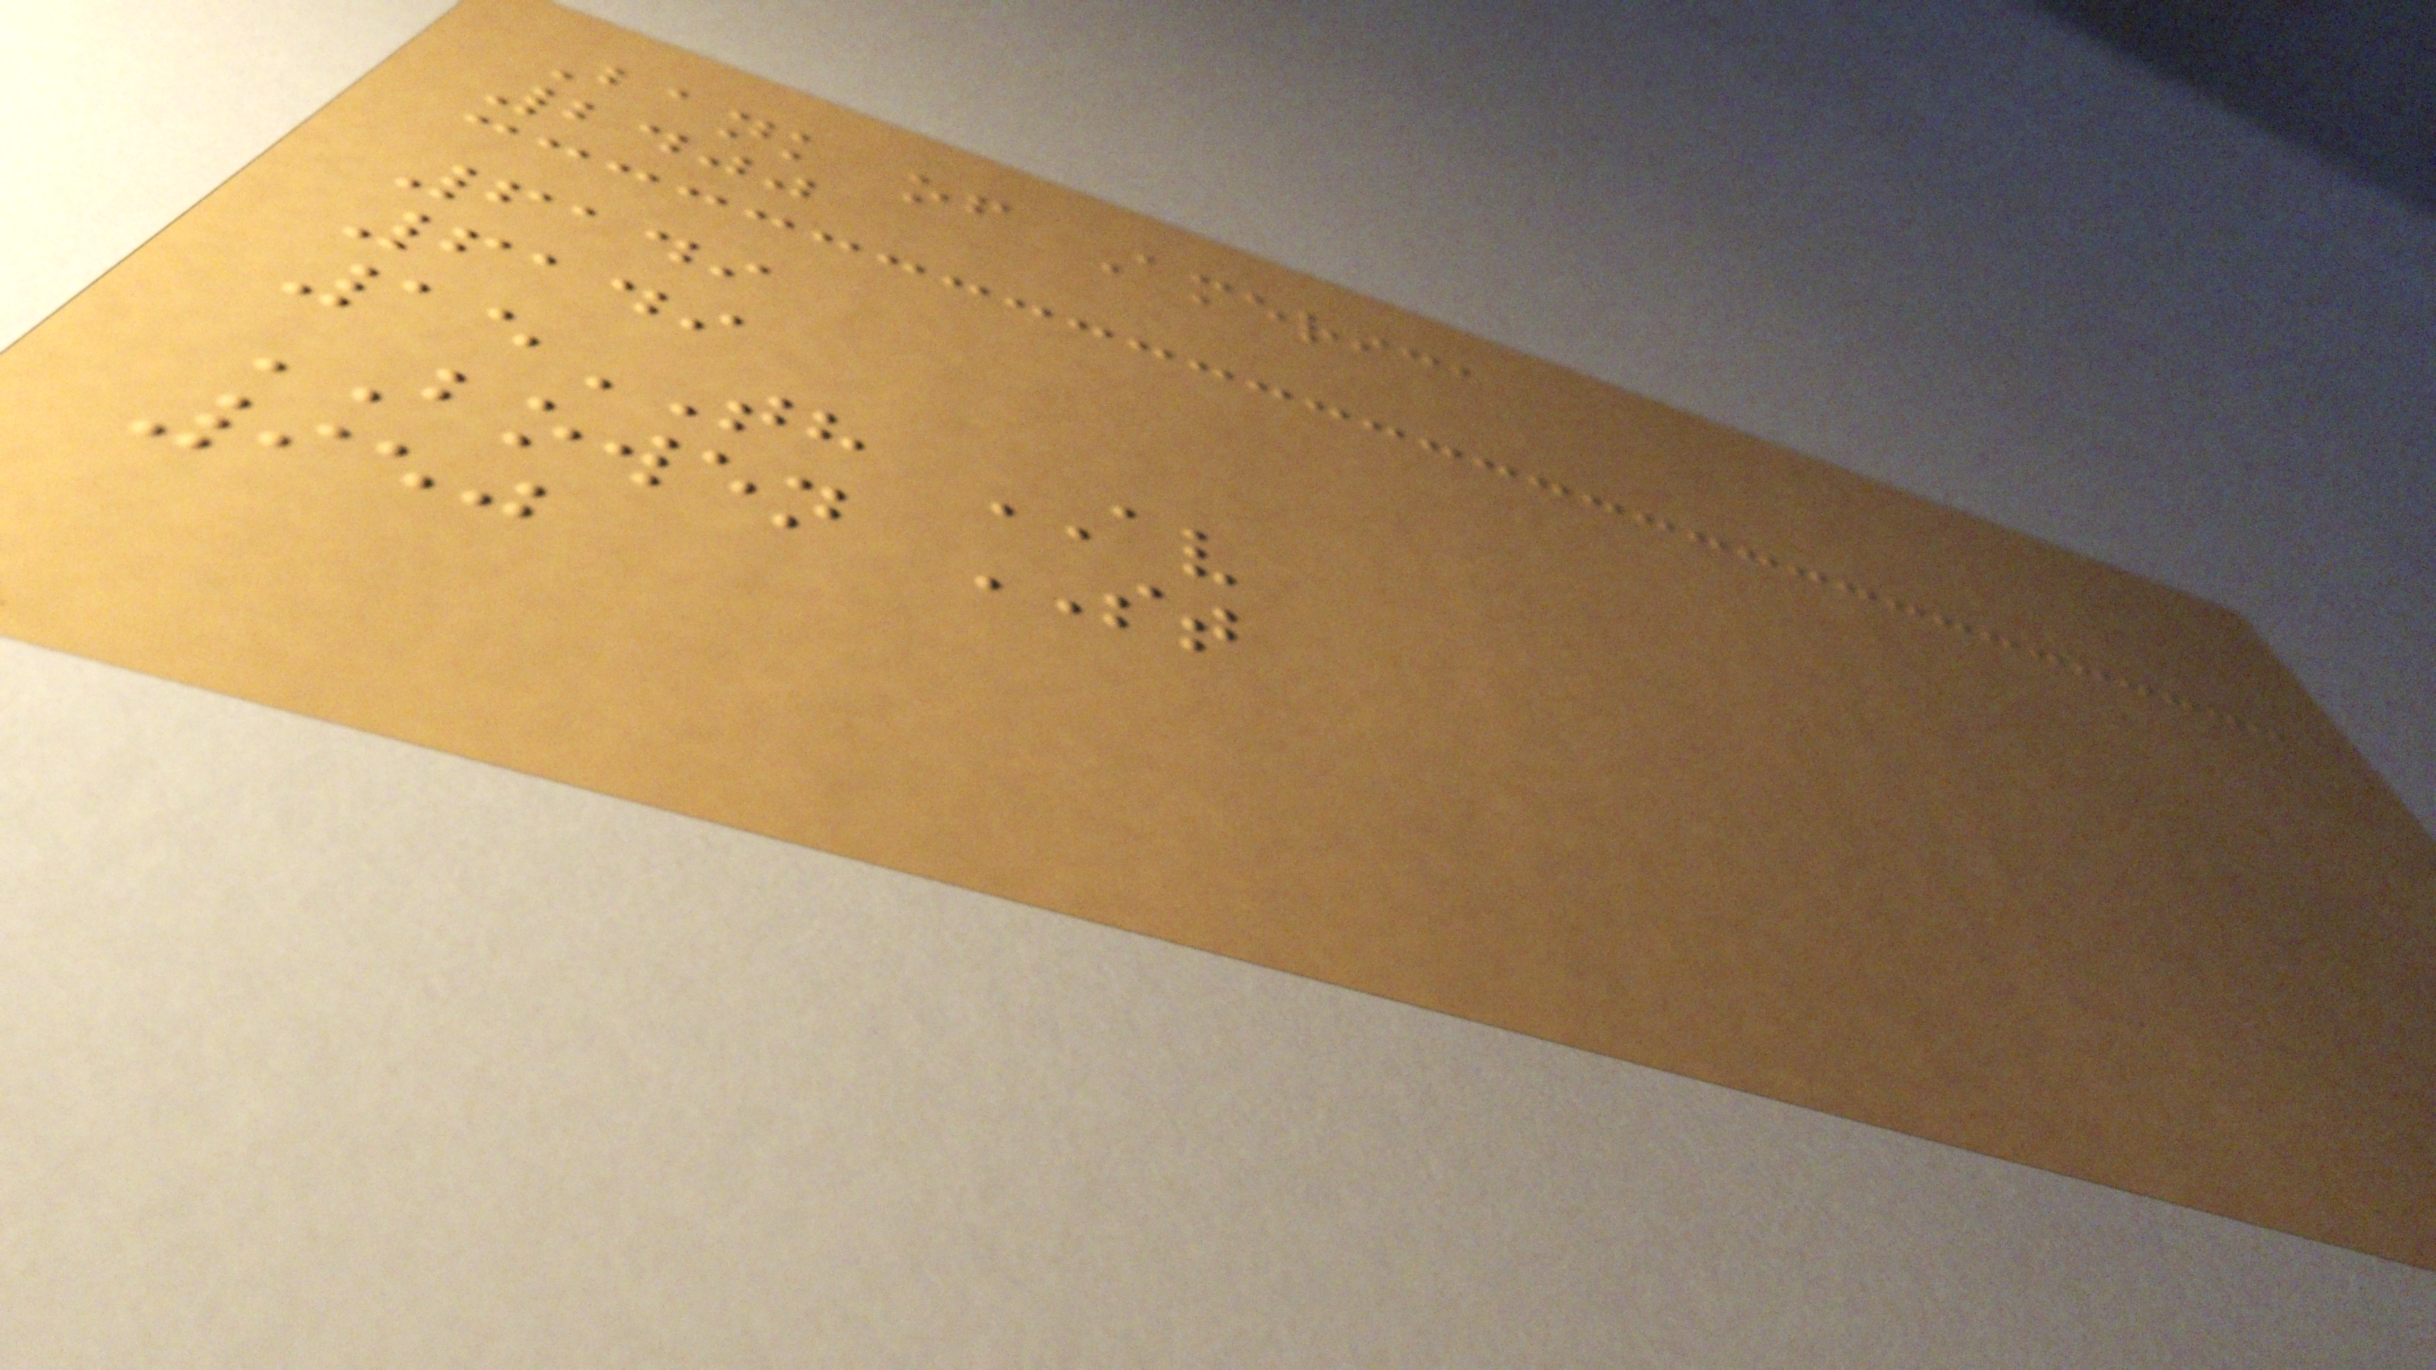Bank of America
2400
6149
6149
15TH AV
BOWEN ST
950
